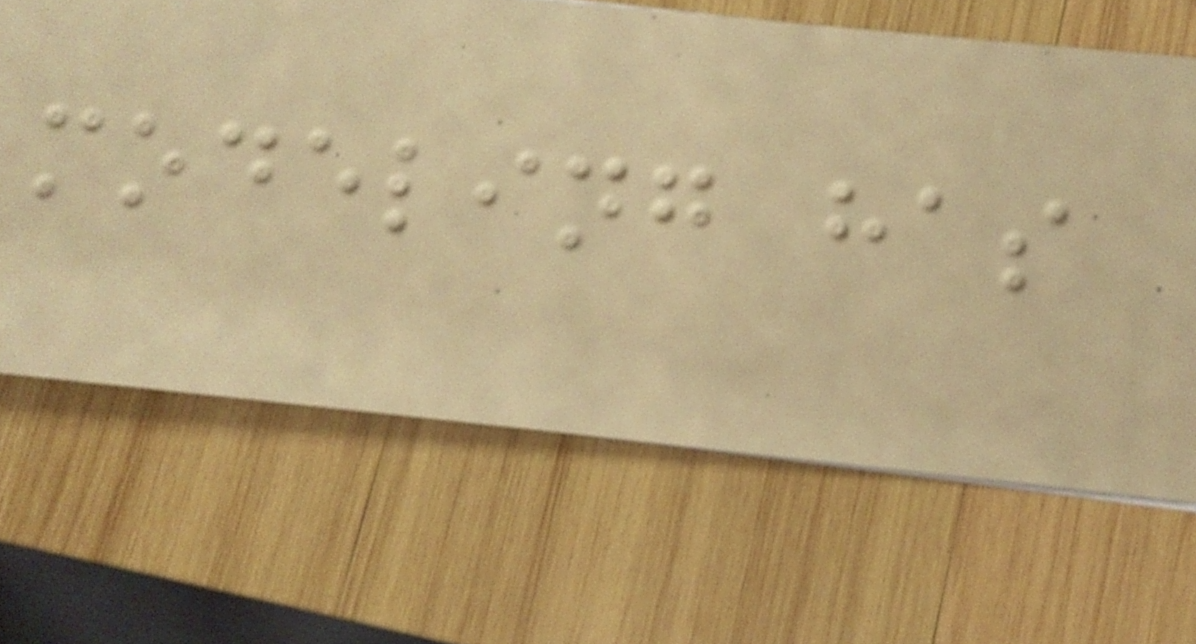modeling has
